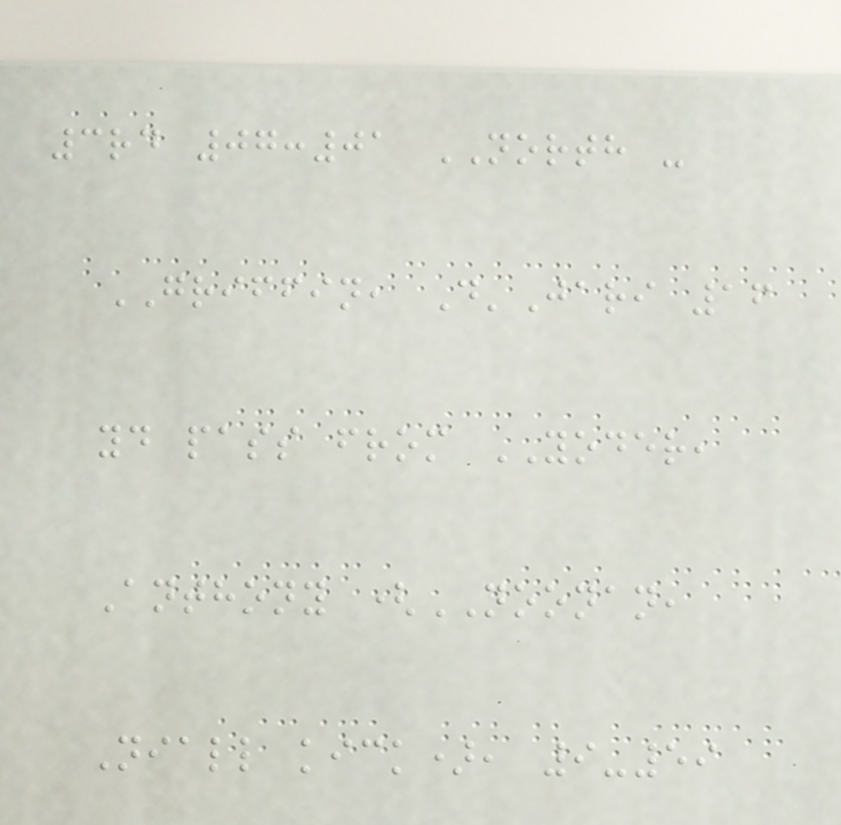3rd 07:01 NORTH -
GRIFFIN, D'Jari 16
yd pass from YODER,
Anthony (NOONAN,
Niall kick), 9-59
